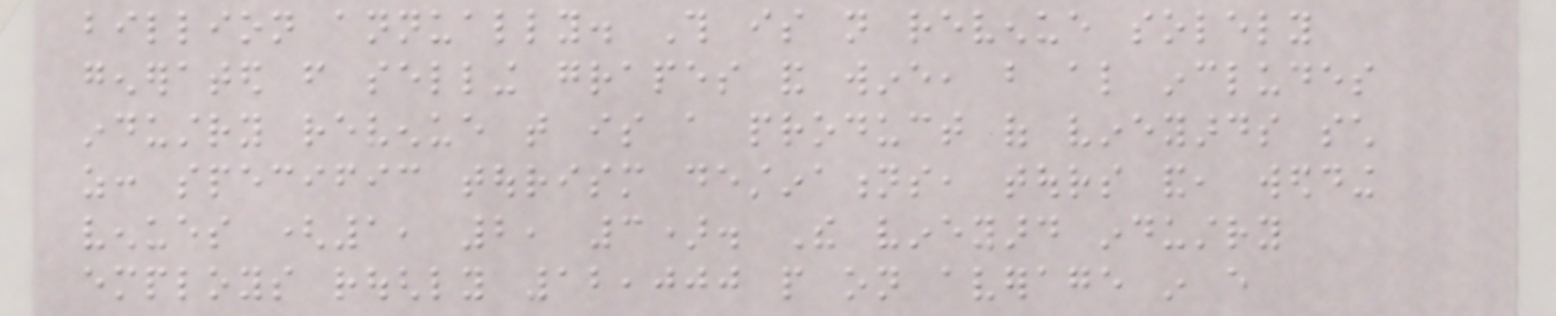billion annually. This is not revenue solely
generated from selling grapes and wine, but also includes
industry revenue that is a product of vineyards such
as: specific tourism destinations, tours and, wedding
venues (1, 2, 3). The vineyard industry
employs roughly 12,000 people on average in every
